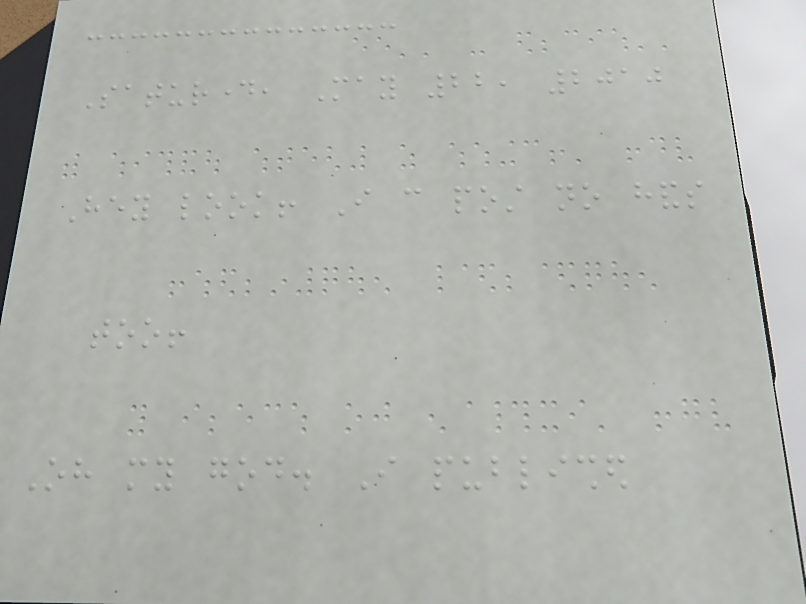Saturday, May 22, 2010
Hey look! I can post no hands
too!
Oh my god. I published
